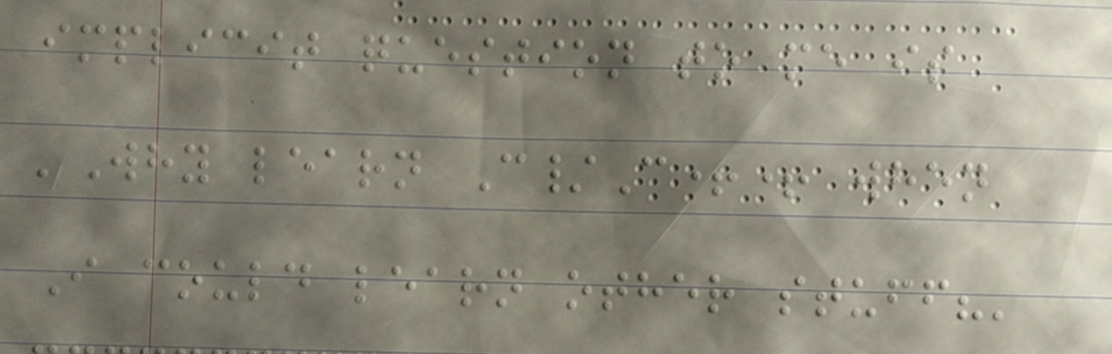implicit question to me is
'Why learn C/C++ when
I could learn other stuff?'
